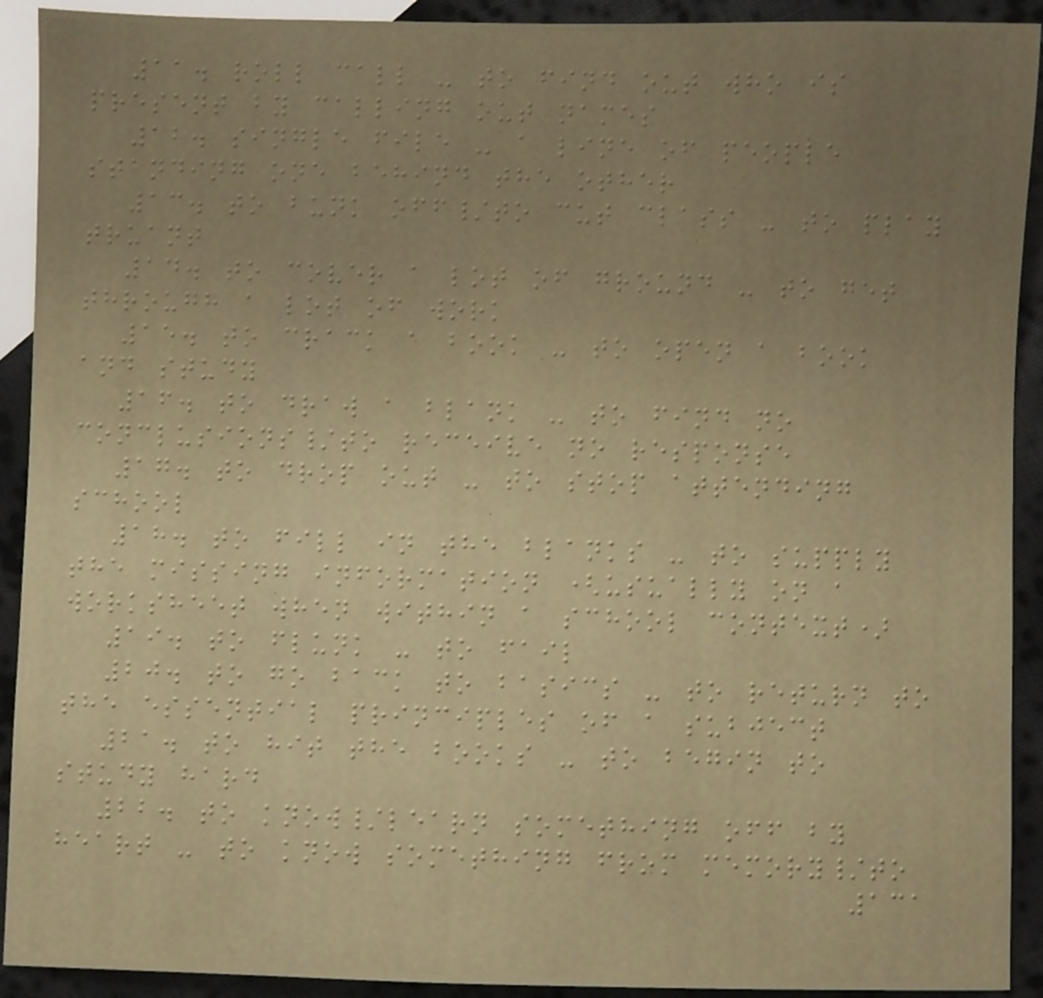11. roll call - to find out who is
present by calling out names
12. single file - a line of people
standing one behind the other
13. to bunk off/to cut class - to play
truant
14. to cover a lot of ground - to get
through a lot of work
15. to crack a book - to open a book
and study
16. to draw a blank - to find no
conclusions/to receive no response
17. to drop out - to stop attending
school
18. to fill in the blanks - to supply
the missing information (usually on a
worksheet when within a school context)
19. to flunk - to fail
20. to go back to basics - to return to
the essential principles of a subject
21. to hit the books - to begin to
study hard
22. to know/learn something off by
heart - to know something from memory/to
131
